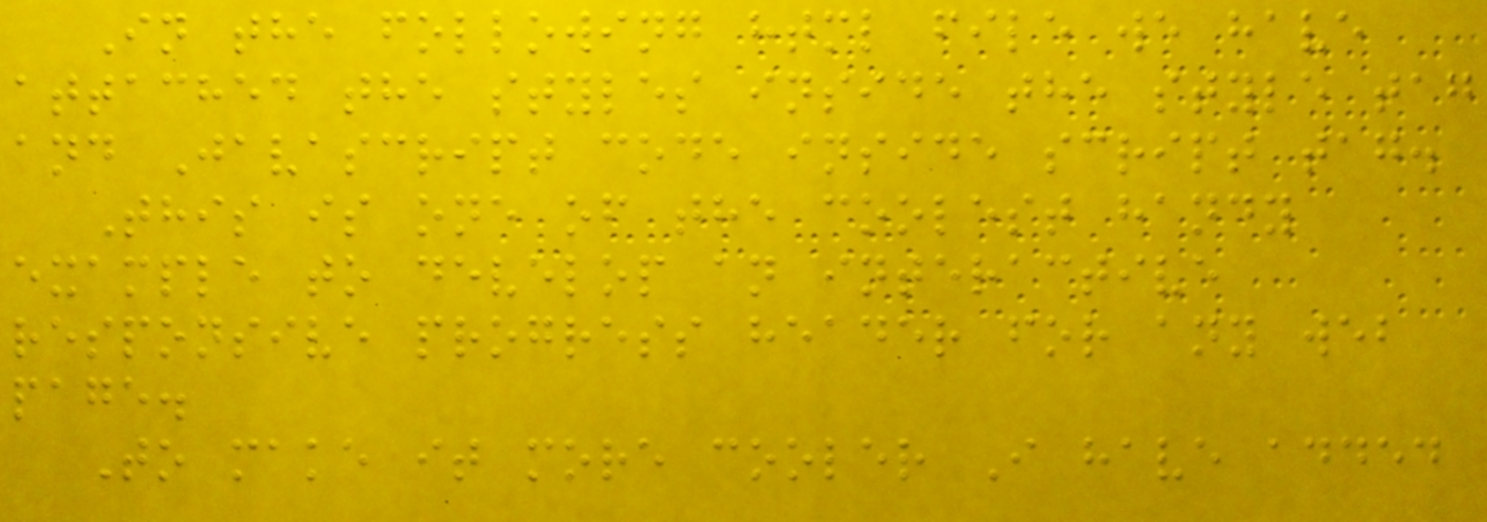In the following html file we have
attached the styles inside the style tag
and Javascript code inside script tag.
This is one of the coolest handy
example to develop an interactive
responsive progress header for any web
page.
To make it more cooler I have added
